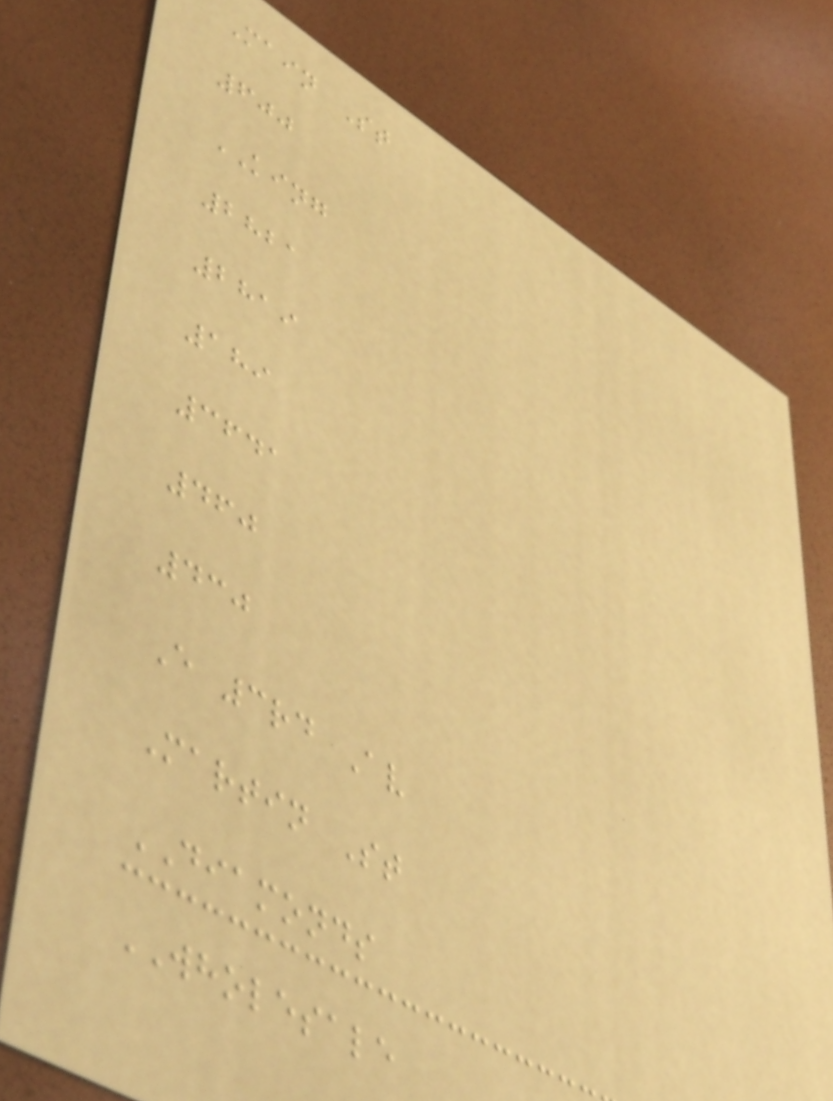Main St
600
KING
2821
2819
189
3641
460
430
E 3rd Av
Martin St
DIAMONDS
WHOLESALE
